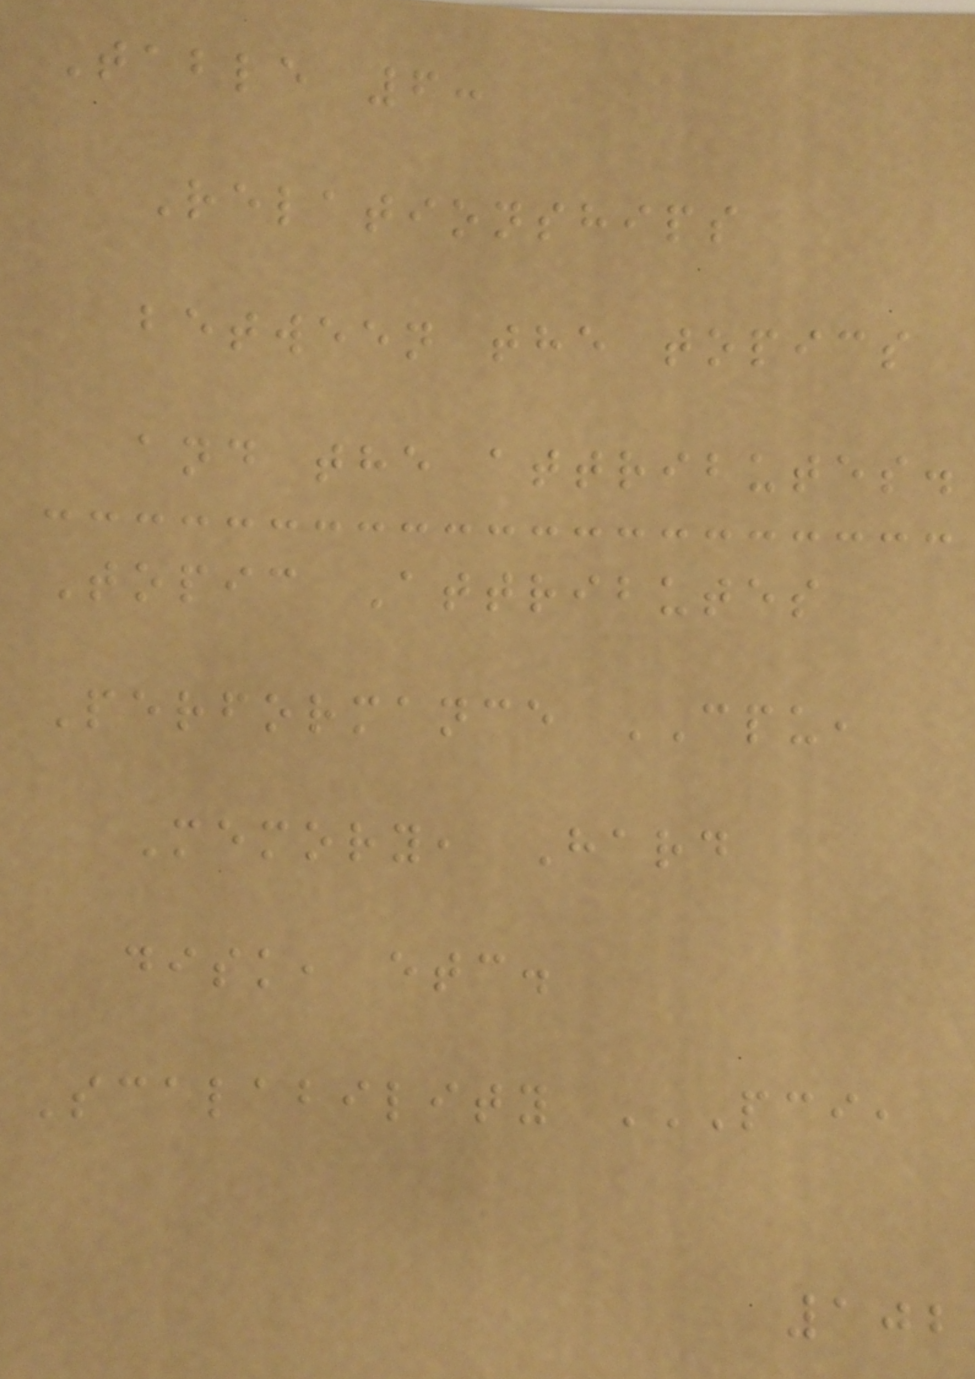Table 6:
Relationships
between the topics
and the attributes.
Topic Attributes
Performance CPU,
Memory, Hard
disk, etc.
Scalability PCI,
102
